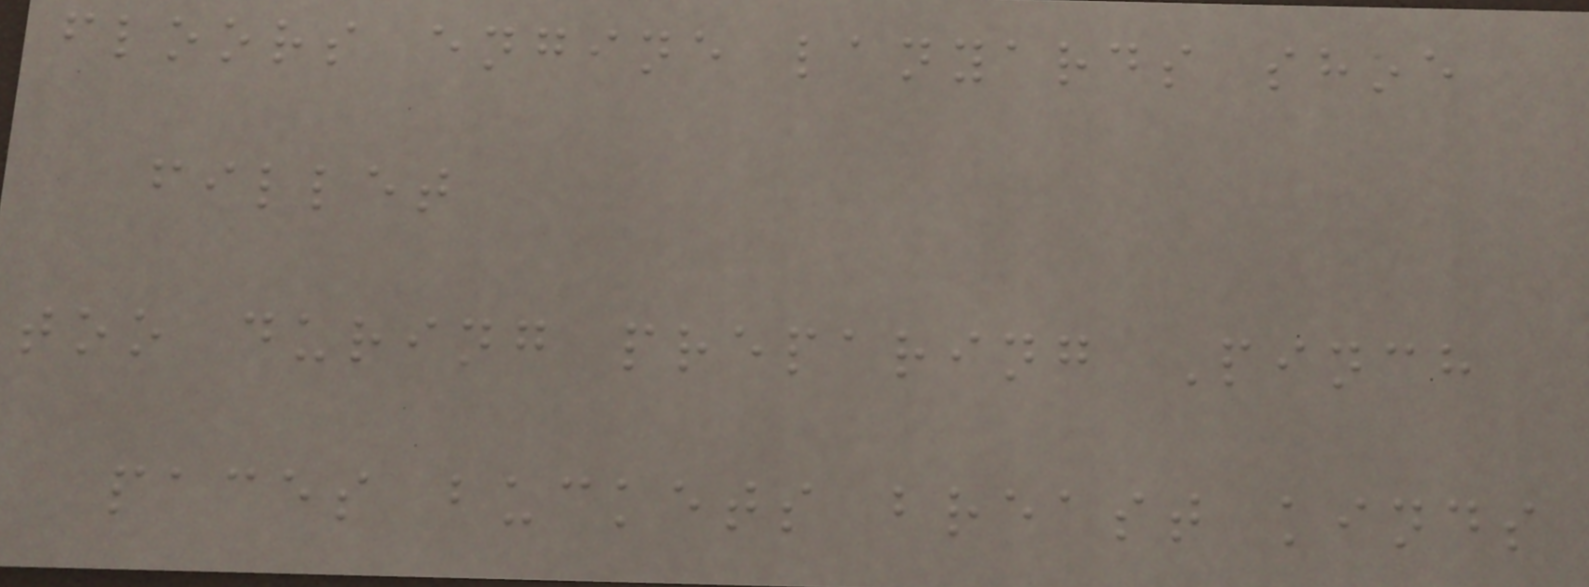floors engine lanyards shoe
fillet
too during preparing Pinch
paces buckets breast kinds
